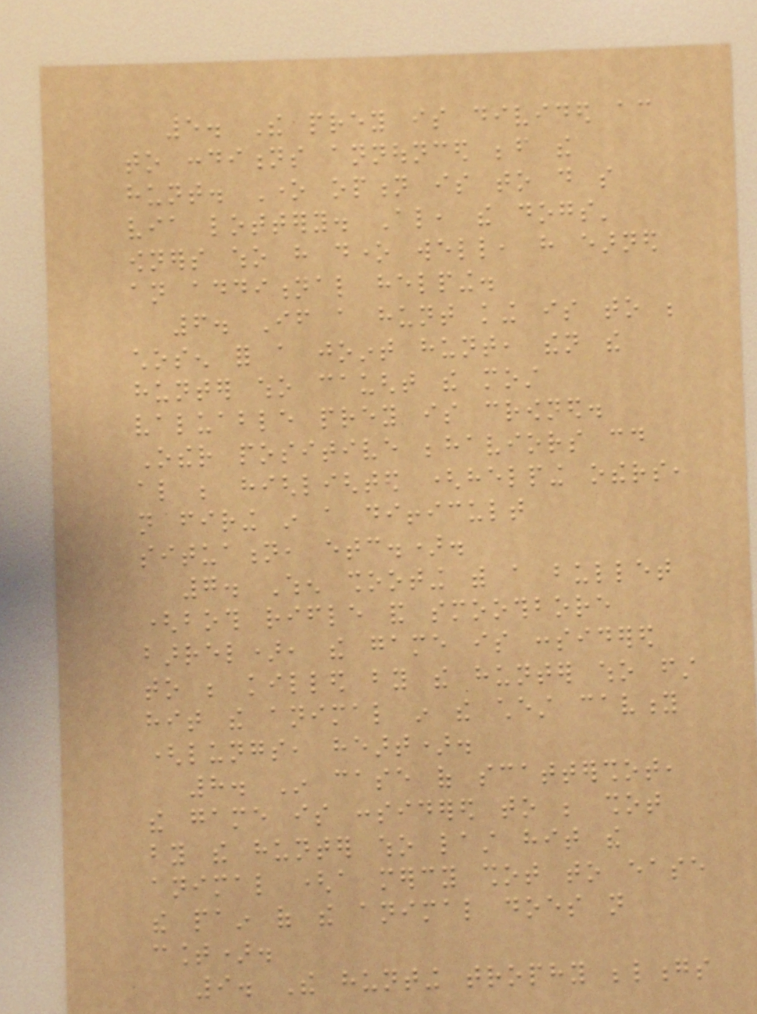5. The prey is divided according
to conditions announced before the
hunt. One option is to do so
via lottery. Also, the dogs'
owners who have done well, have earned
an additional helping.
6. If a hunt king is to be
chosen for a joint hunt, then the
hunter who caught the most
valuable prey is crowned.
Other positive behaviors could
also be highlighted (helping others,
not firing in a difficult
situation, etc.).
7. When shooting with a bullet
(both rifle and smoothbore
barrel), the game is considered
to be killed by the hunter who first
hit the animal in the chest cavity
(lungs, heart).
8. In case of scattershot,
the game is considered to be shot
by the hunter who last hit the
animal (a mercy shot to ease
the pain of the animal does not
count).
9. The hunting trophy belongs
